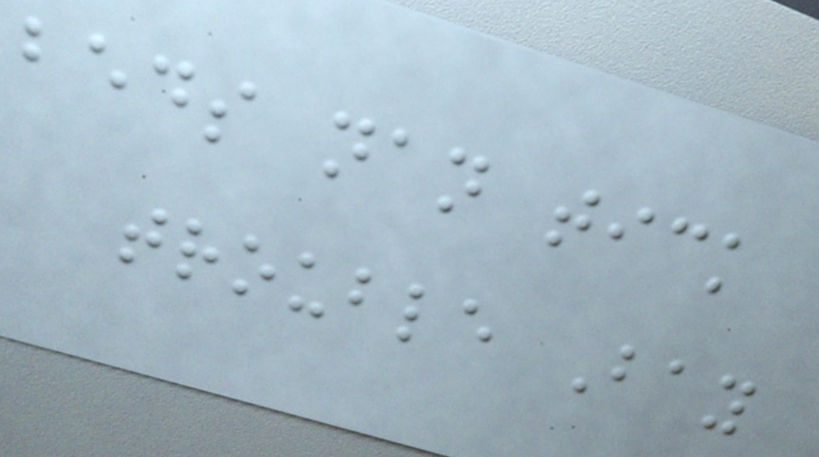beds nan tick
trouble Bay
